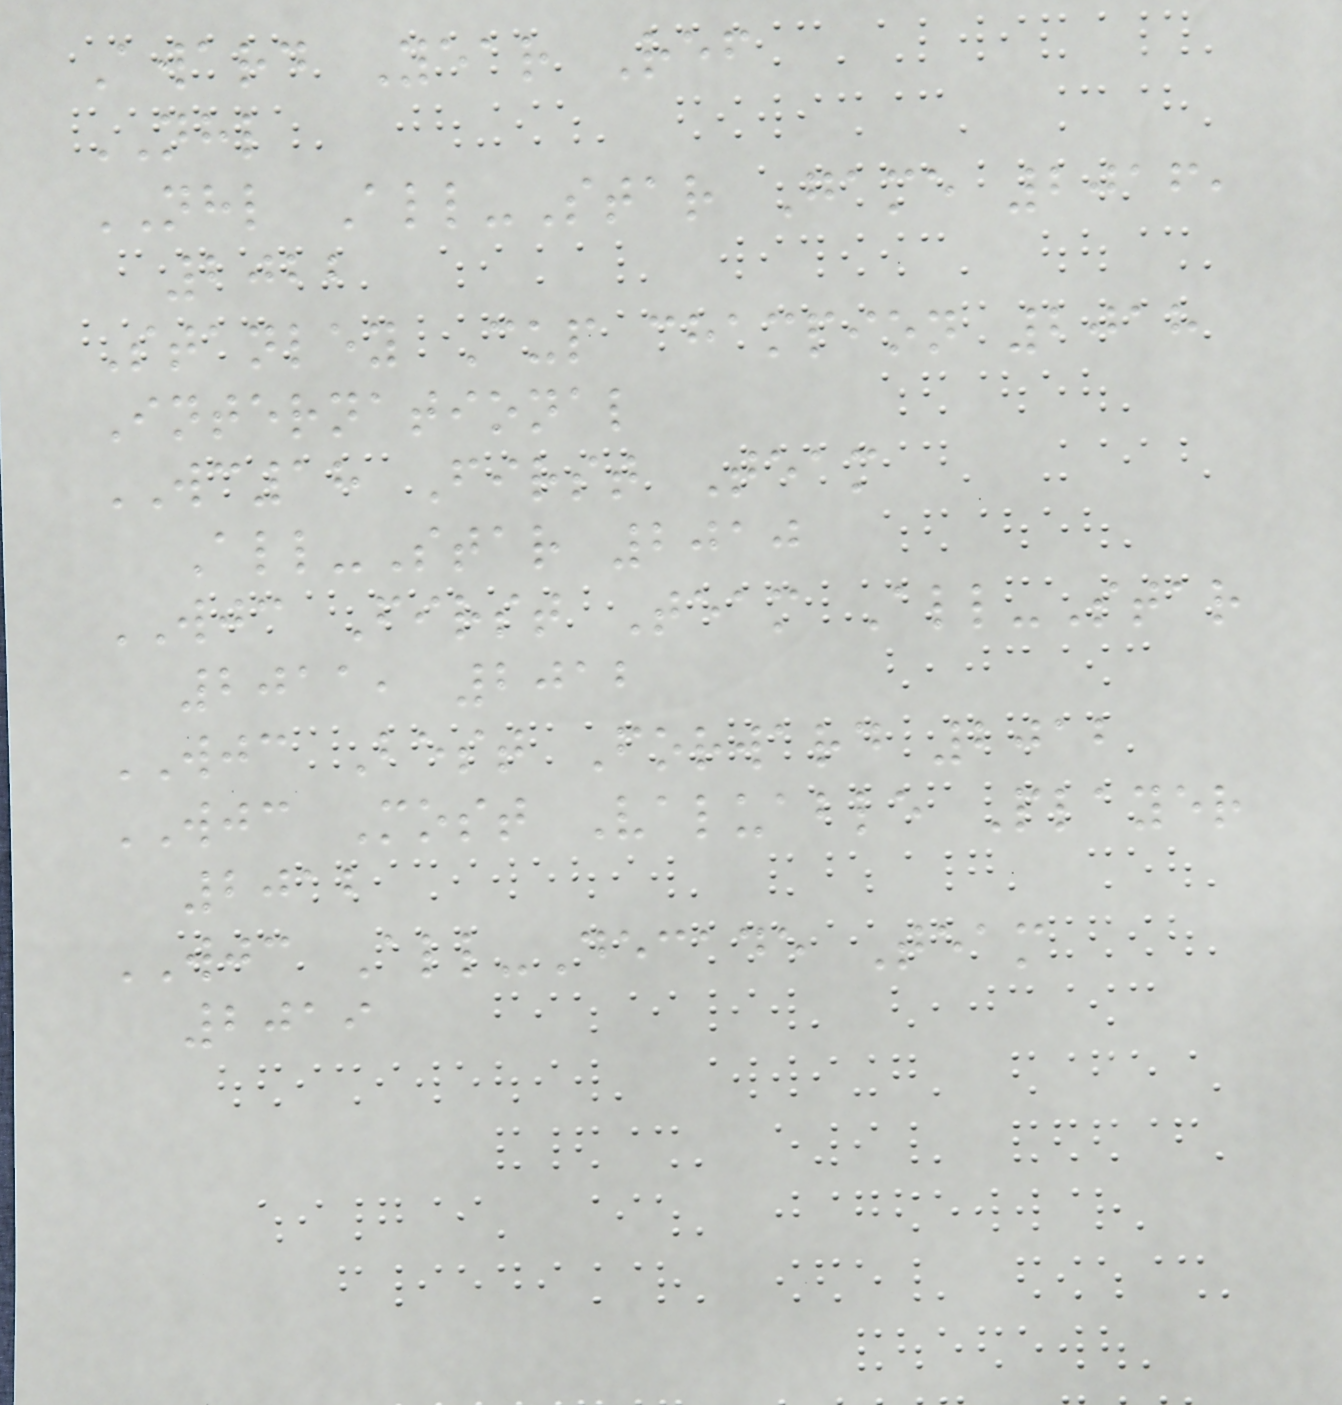Award Year Ref
NHL
NHL All-Star Game 2016,
2022
Stanley Cup champion 2018
International
WC18 First Team
All-Star 2010
WJC First Team All-Star
2011, 2012
WJC Best Forward 2012
WJC Most Valuable Player
2012
WJC All-Decade Team
2019
